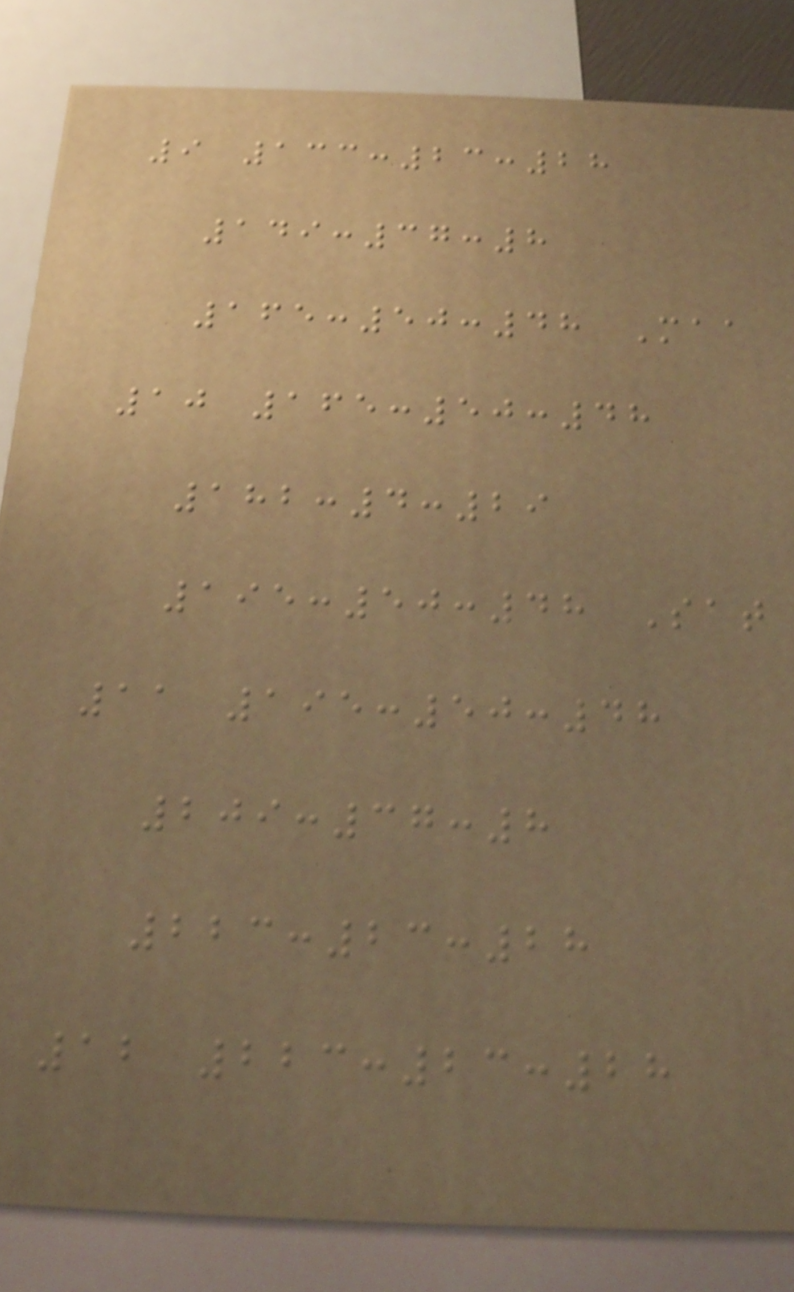9 133:23:28
149:37:8
165:50:48 Maa
10 165:50:48
182:4:29
195:50:48 Sat
11 195:50:48
209:37:8
223:23:28
12 223:23:28
